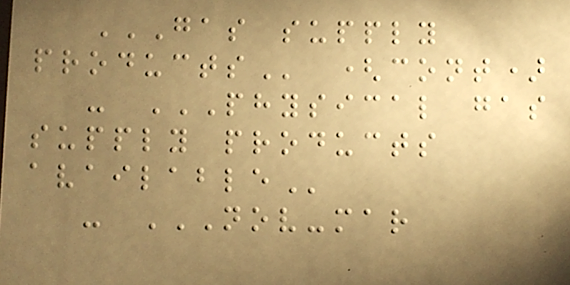GAS SUPPLY
PRODUCTS (cont)
- PHYSICAL GAS
SUPPLY PRODUCTS
AVAILABLE
- NOV-MAR
